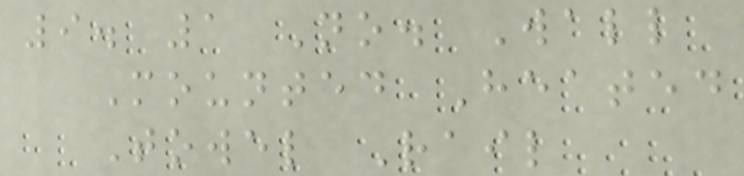9. 1 No. Wall
Mounted Heated
Towel Rail
